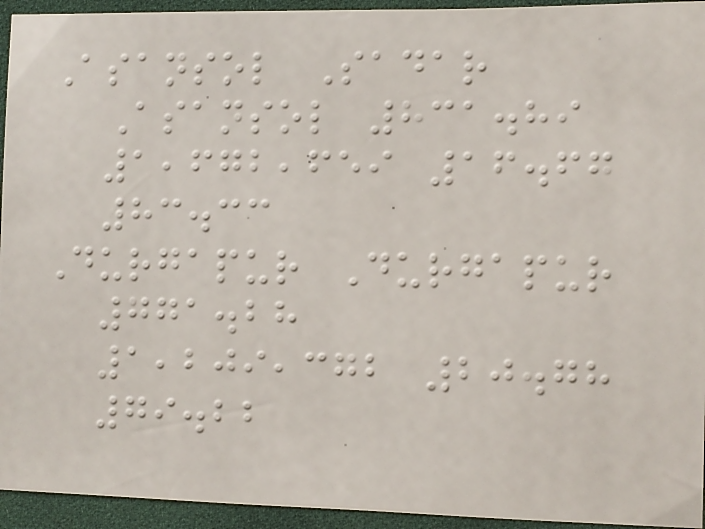Asansol Sadar
Asansol 831.89
1,672,659 16.67
83.33
Durgapur Durgapur
771.28
1,209,372 20.78
79.22
